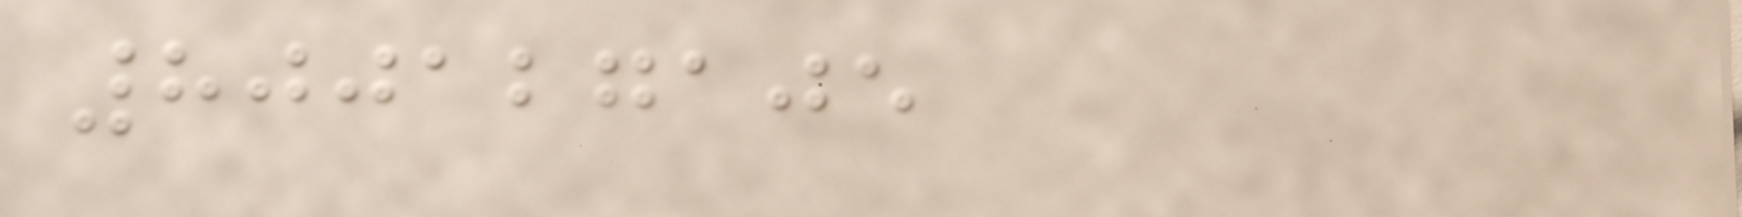800127105
